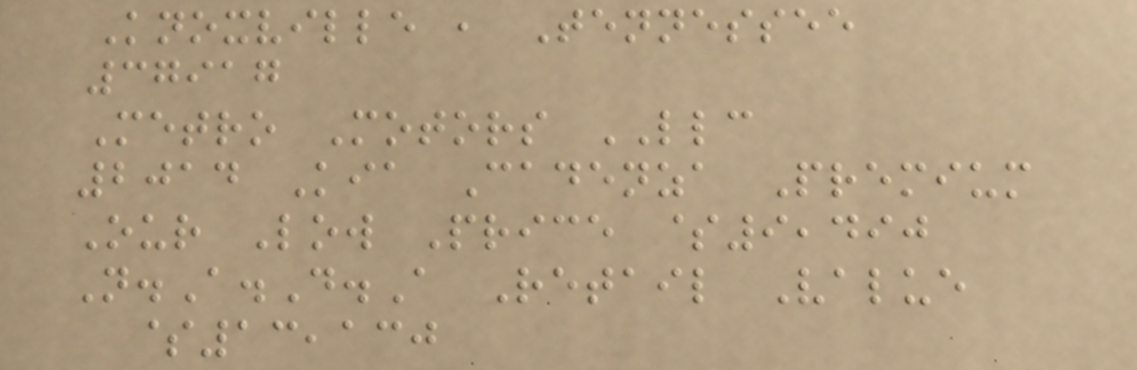Knoxville , Tennessee
37917
Metro Motors LLC
2014 Kia Cadenza Premium
Our Low Price $9,490
N.A.D.A Retail Value
$13,130
